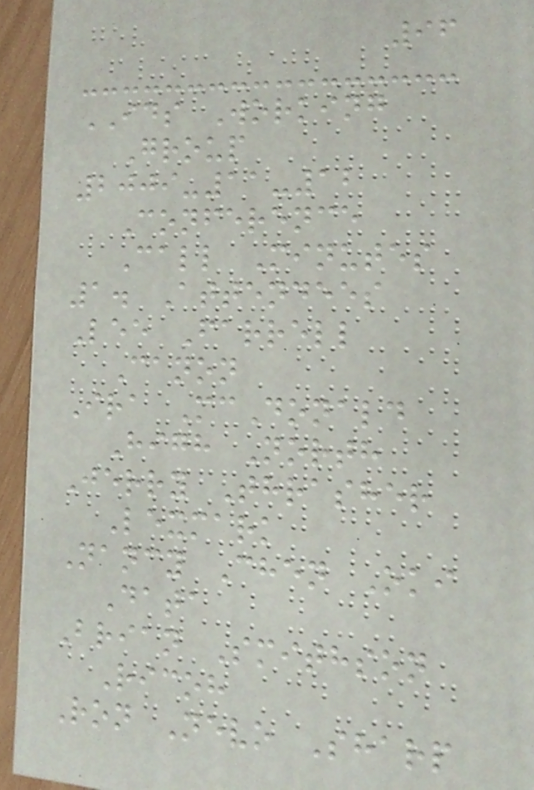96
IDS Working
Group
2009-11-12
Conference
Call Minutes
1. Attendees
Lee Farrell
Canon
Ira McDonald
High North
Jerry Thrasher
Lexmark
Nancy Chen Oki
Data
Brian Smithson
Ricoh
Ron Nevo Sharp
